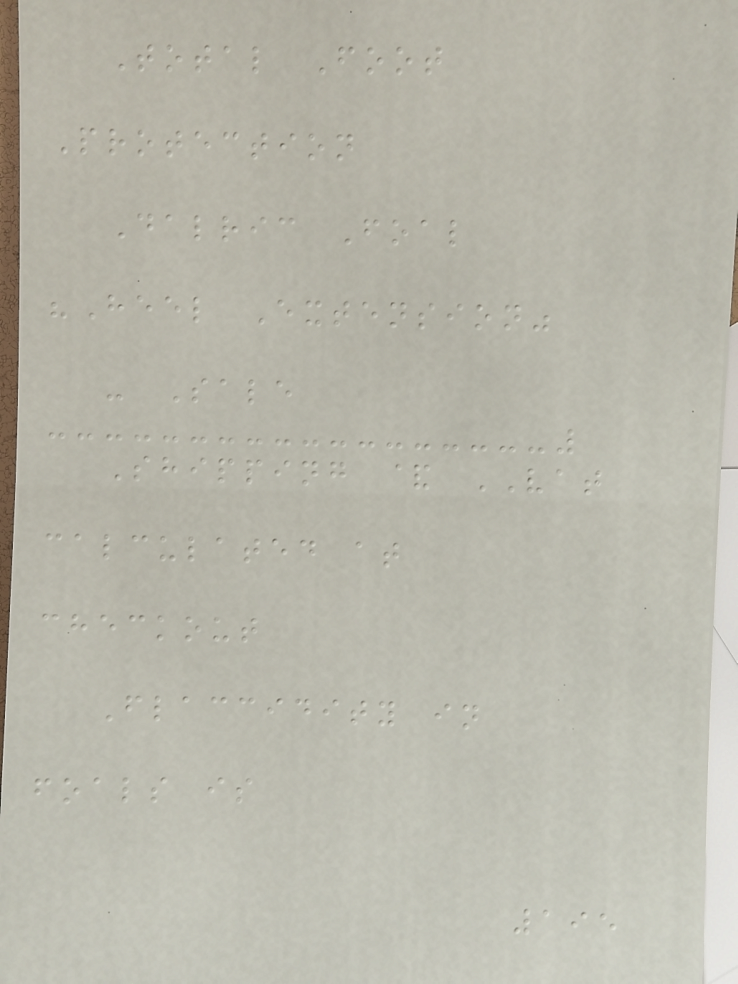Total Foot
Protection
Dalric Foal
"Heel Extension"
- Sale
Shipping & VAT
calculated at
checkout
Flaccidity in
foals is
195
